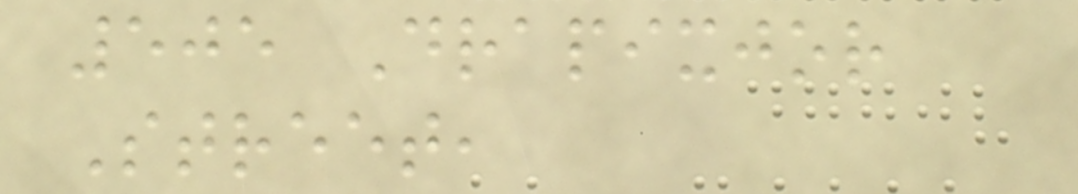505 Drapixjor
Street,
